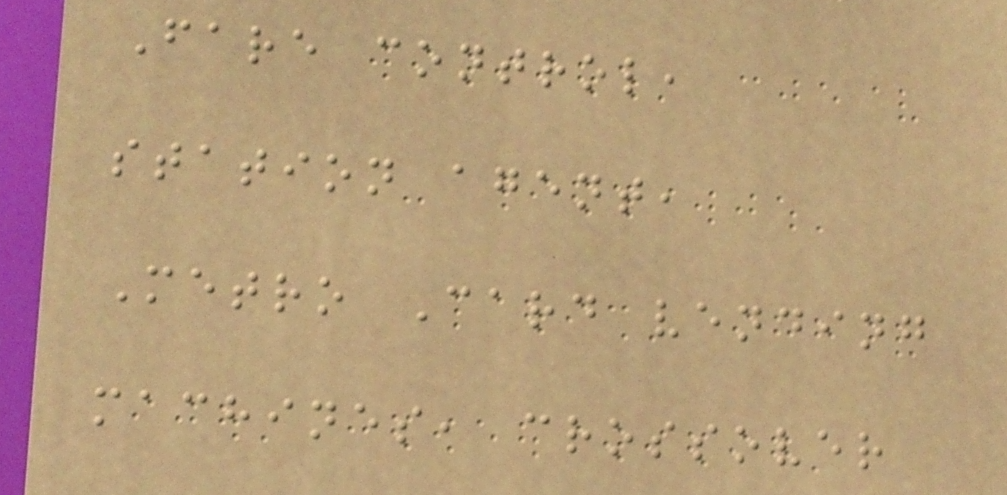Fare control,
station agent,
Metro Card vending
machines, crossover
